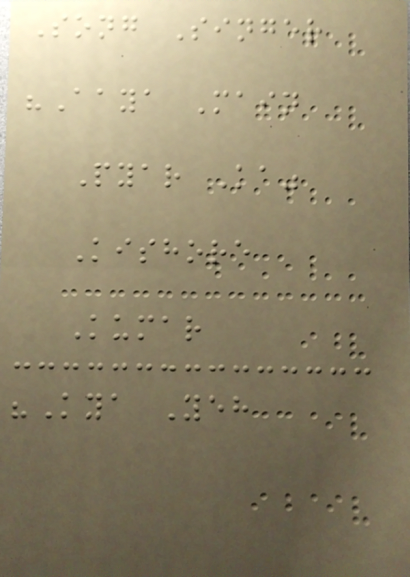Song Singer
"Aaya Main
Pyar Ka"
Kishore
Kumar
"Kya Yeh
